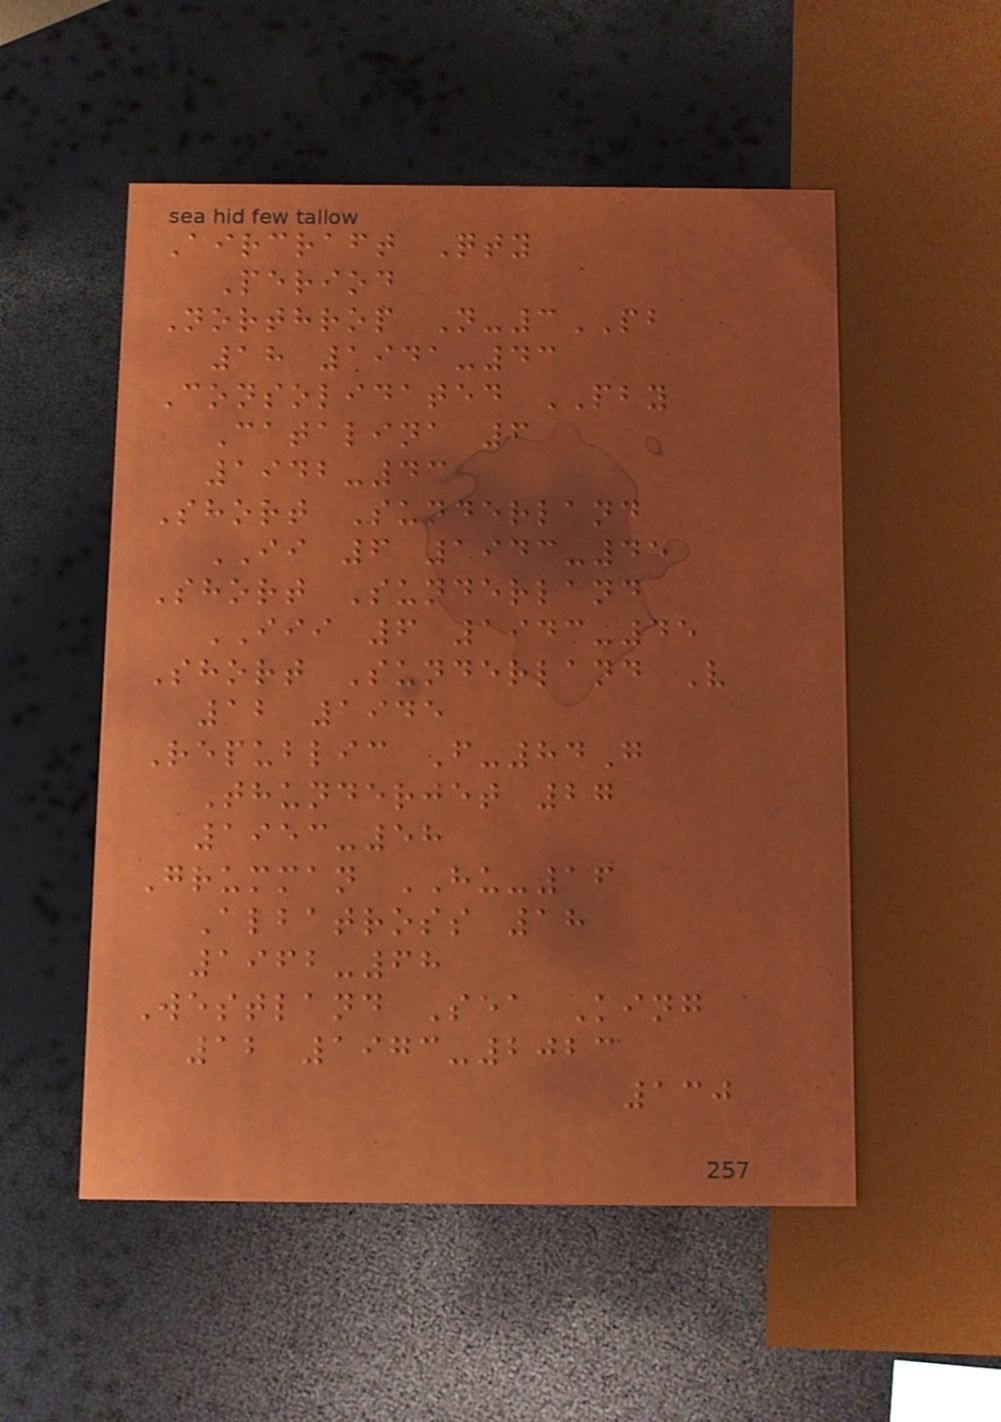Aircraft Qty
Period
Northrop N-3PB
18 1941-43
Consolidated PBY
Catalina 6
1942-43
Short Sunderland
II 6 1943-45
Short Sunderland
III 6 1943-45
Short Sunderland V
12 1945
Republic F-84G
Thunderjet 27
1953-58
Grumman HU-16
Albatross 18
1962-68
Westland Sea King
12 1973-2023
130
